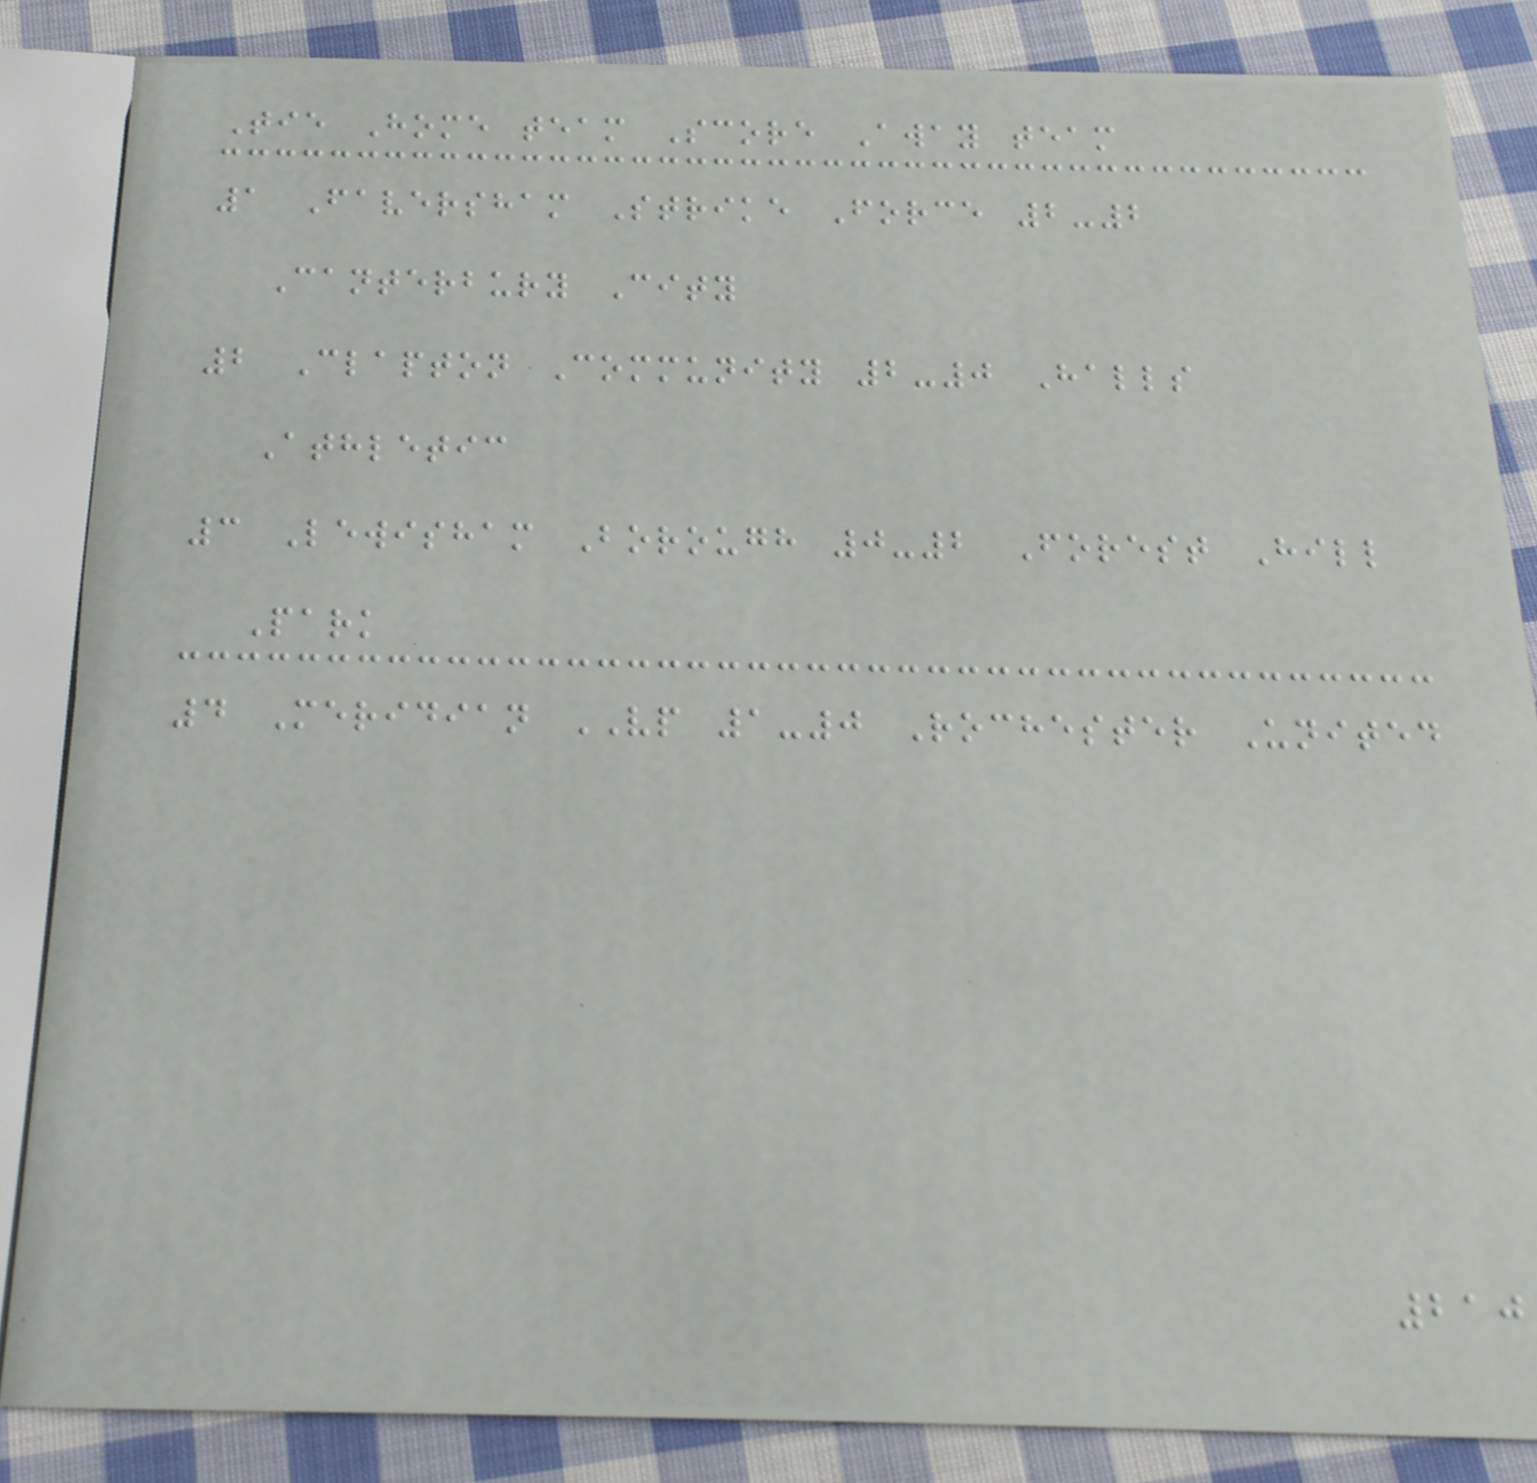Tie Home team Score Away team
1 Faversham Strike Force 2-2
Canterbury City
2 Clapton Community 2-0 Halls
Athletic
3 Lewisham Borough 0-2 Forest Hill
Park
4 Meridian VP 1-0 Rochester United
210
